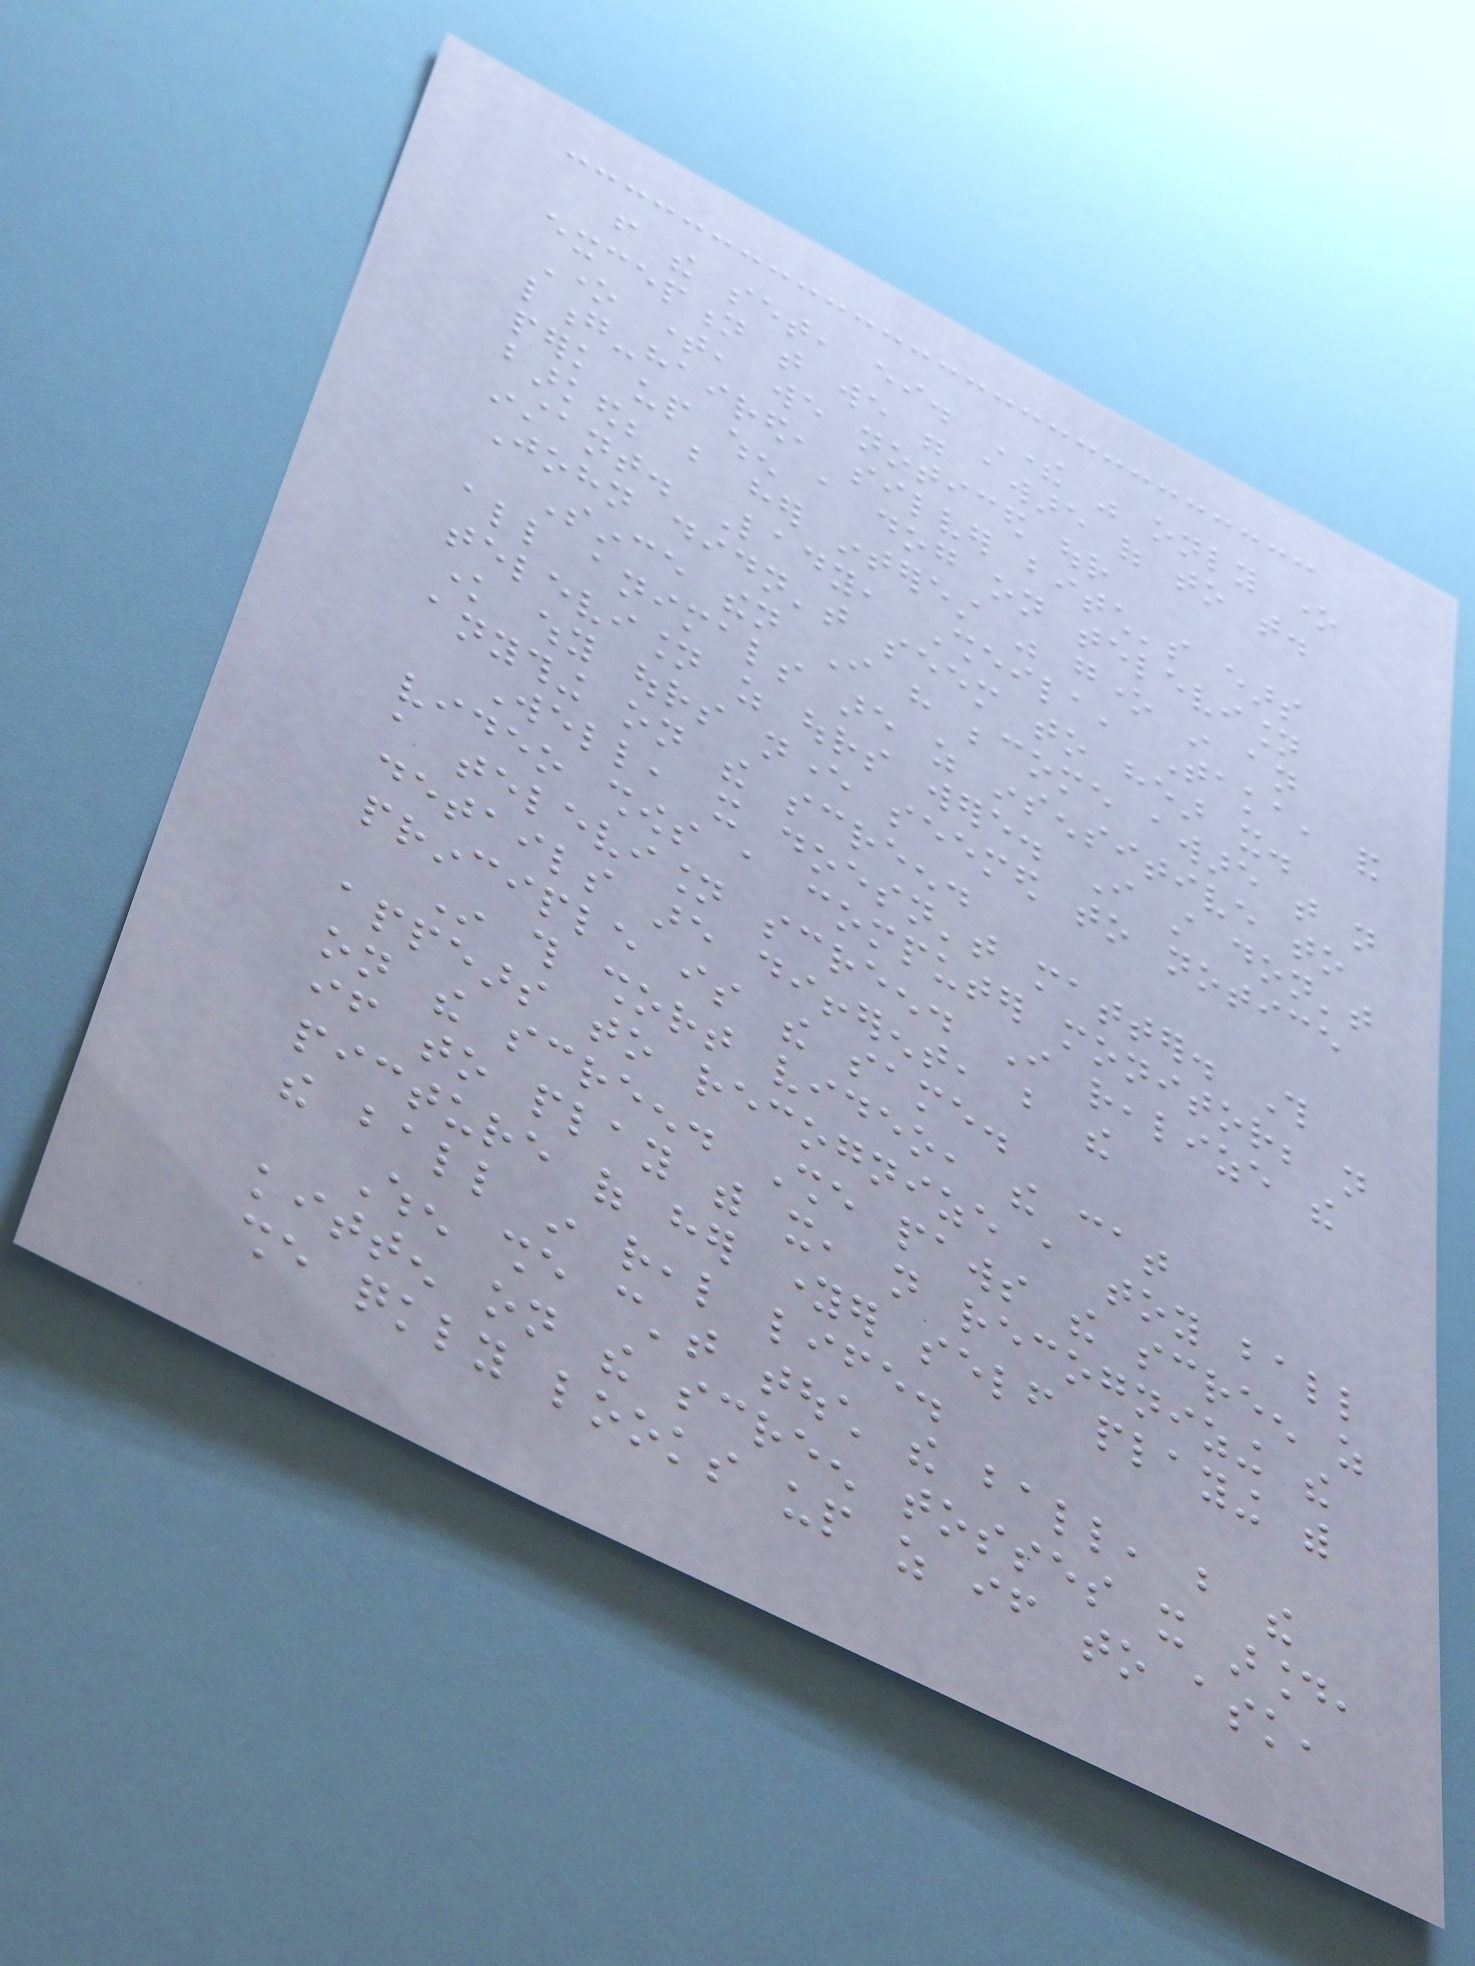from the set, either. There was only one
exception that we were aware of to that.
One time, we noticed our
long-haired, silver bitch's ears
perk up when a dog on television
barked; but her interest was gone in an
instant. Lady, Sheila, Taka, and
John didn't seem to hear it.
Since then I have become aware that not
all animals are as insensitive to
television as ours were. I still don't
know why ours never seemed to notice
anything on the screen.
Well, it doesn't matter. This
video shows a computer monitor; not
a television screen. I realize the
details are different, but the
principle is the same.
In this short video, the cat
appears to recognize a toy ball
on the screen. She paws the screen as
if to play with it, not recognizing the
picture of her younger self playing with
the ball in real life.
When she can't touch the ball, but the
kitten on the screen tosses it around,
she quickly looks up as if to ask,
